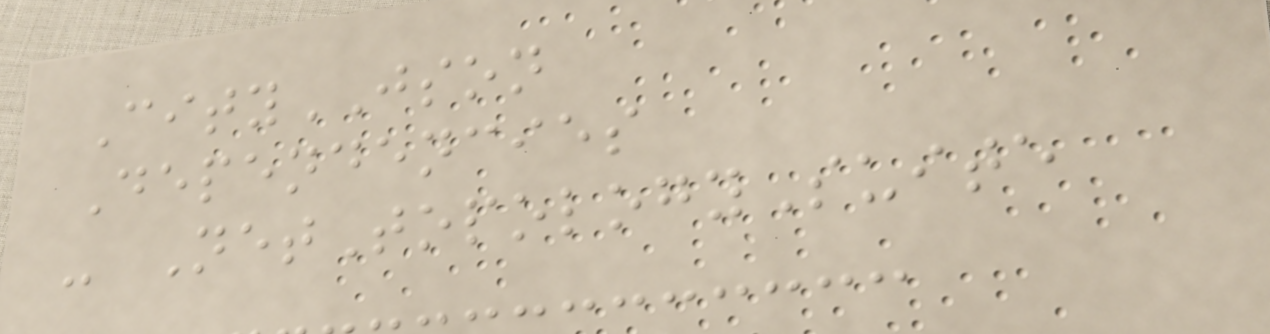CityJSON
Dependencies
- NetTopologySuite
